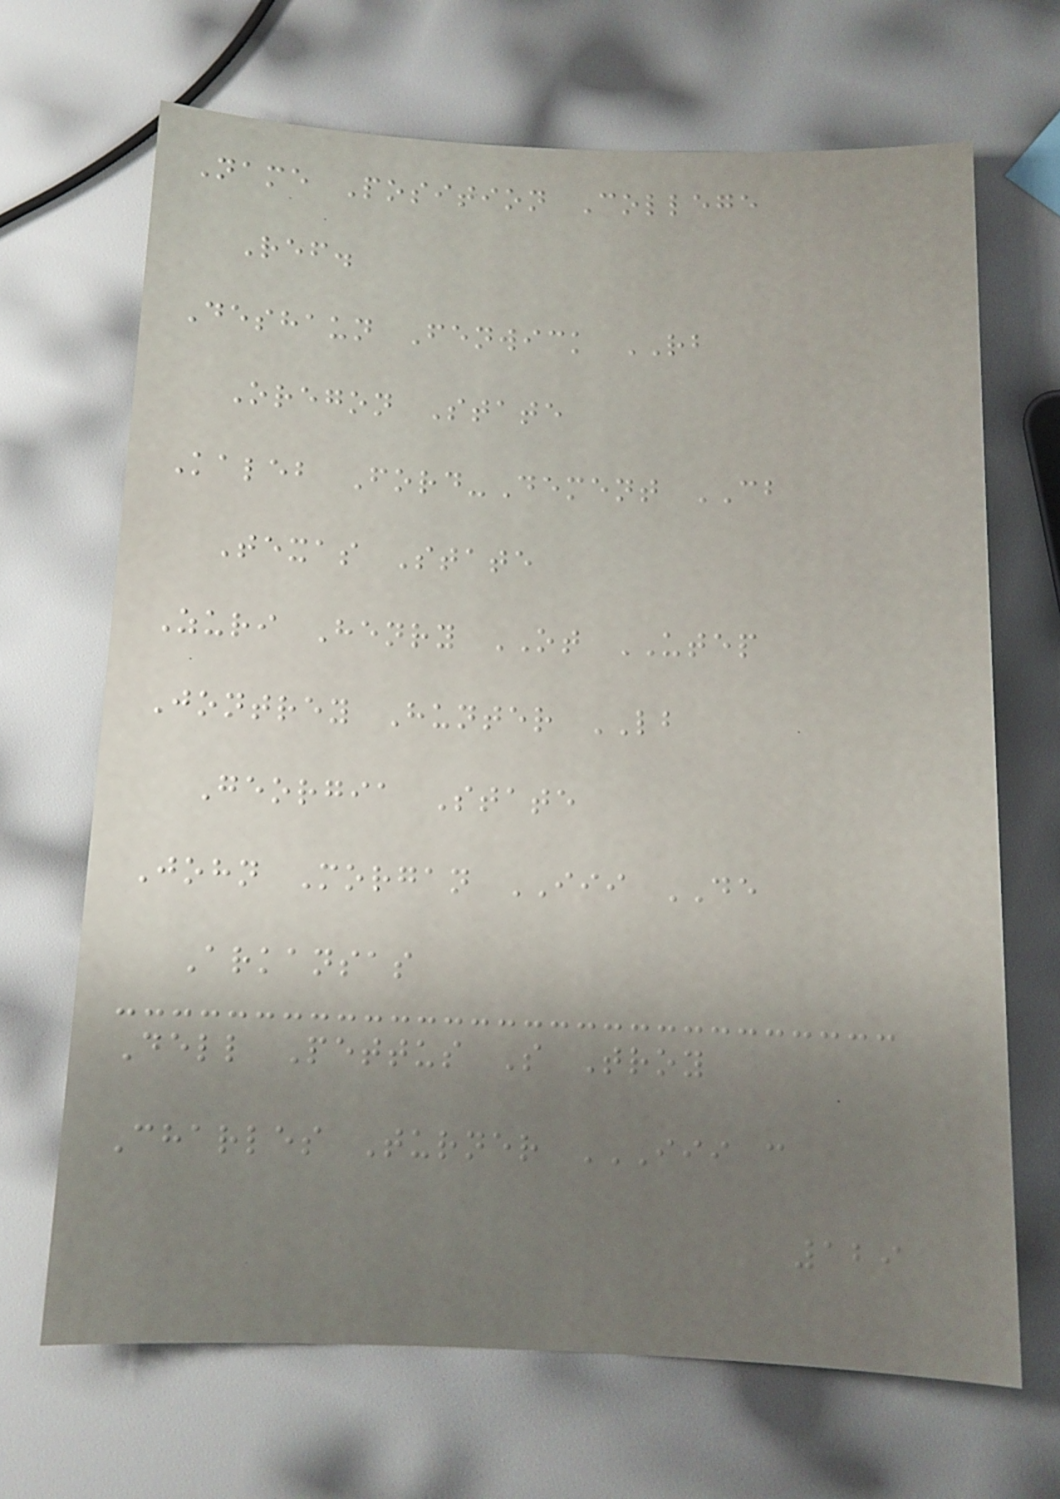Name Position College
Ref.
Deshaun Fenwick RB
Oregon State
Kaleb Ford-Dement CB
Texas State
Zuri Henry OT UTEP
Jontrey Hunter LB
Georgia State
John Morgan III DE
Arkansas
Dell Pettus S Troy
Charles Turner III C
129
